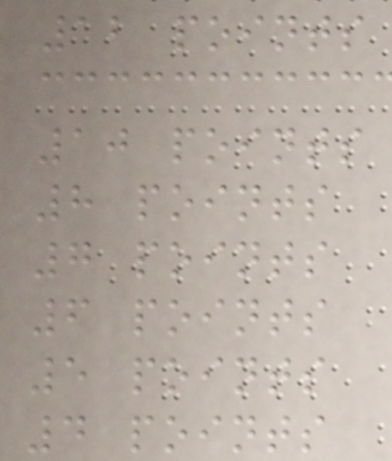12 points
10 points
8 points
7 points
6 points
5 points
4 points
